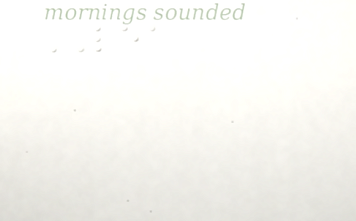LEA
